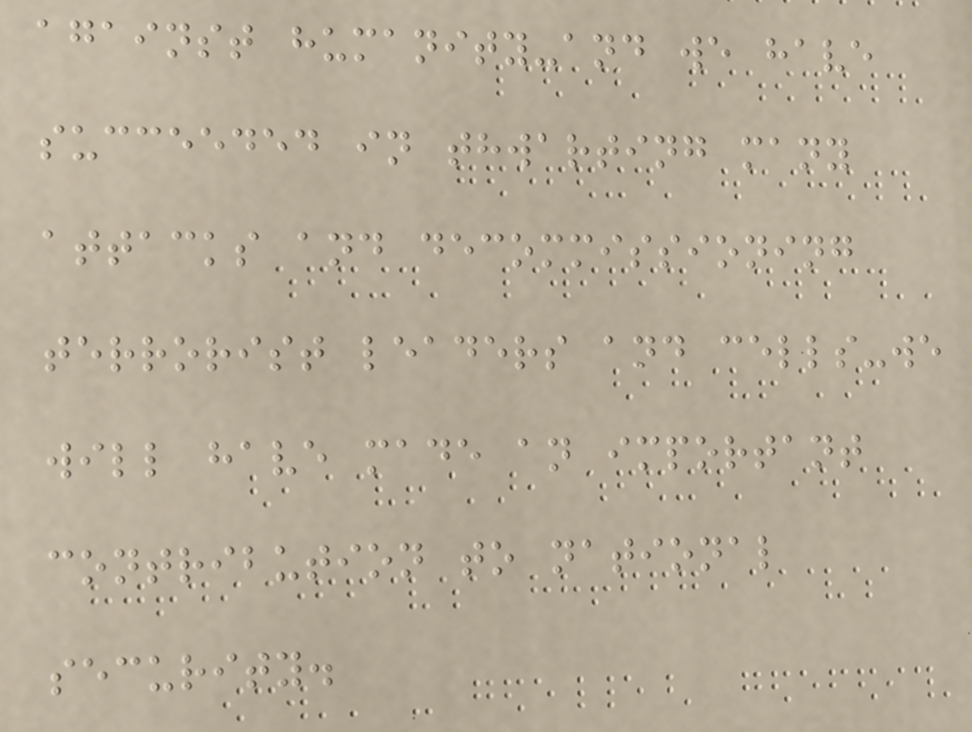against humanity-and we have
succeeded in thwarting many
attacks and decommissioning
terrorist leaders and cells-we
will have made an important
contribution to national
security.
